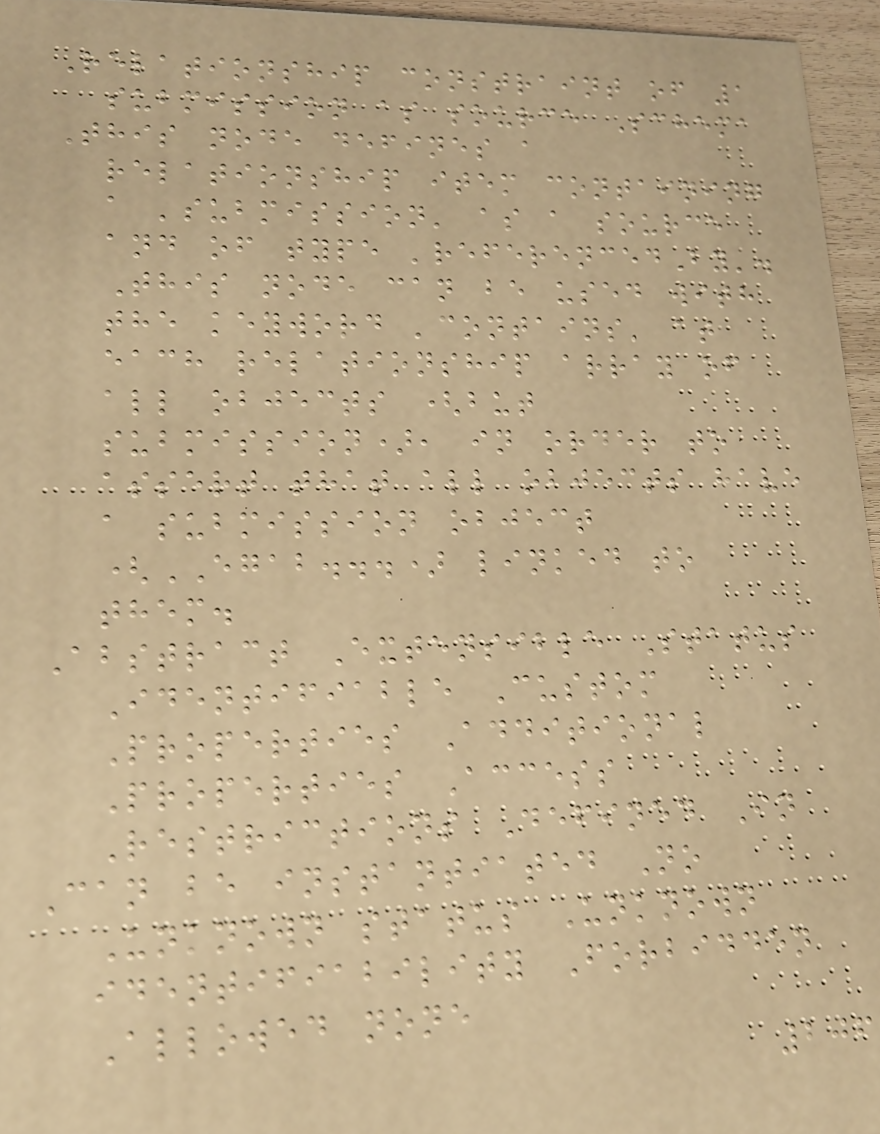Relationship constraint of 1
submission as source Schema
This node defines a
relationship item containing
a 'submission' as a source
and of type 'referencedBy'.
This node can be used with
the keyword 'contains' at
each relationship array of
all objects (but
submission), in order to
assert that all objects have
a submission object
(EGAB...) linked to
them.
Abstract Extensible Status
Identifiable Custom
Properties Additional
Properties Access
Restrictions Defined In
Can be instantiated No
Unknown status Unknown
identifiability Forbidden
Allowed none
206
